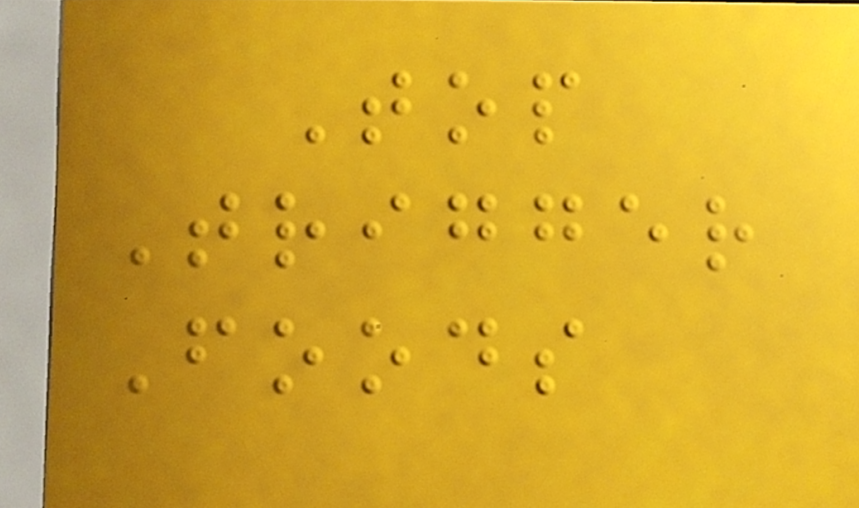Top
Trigger
Foods
